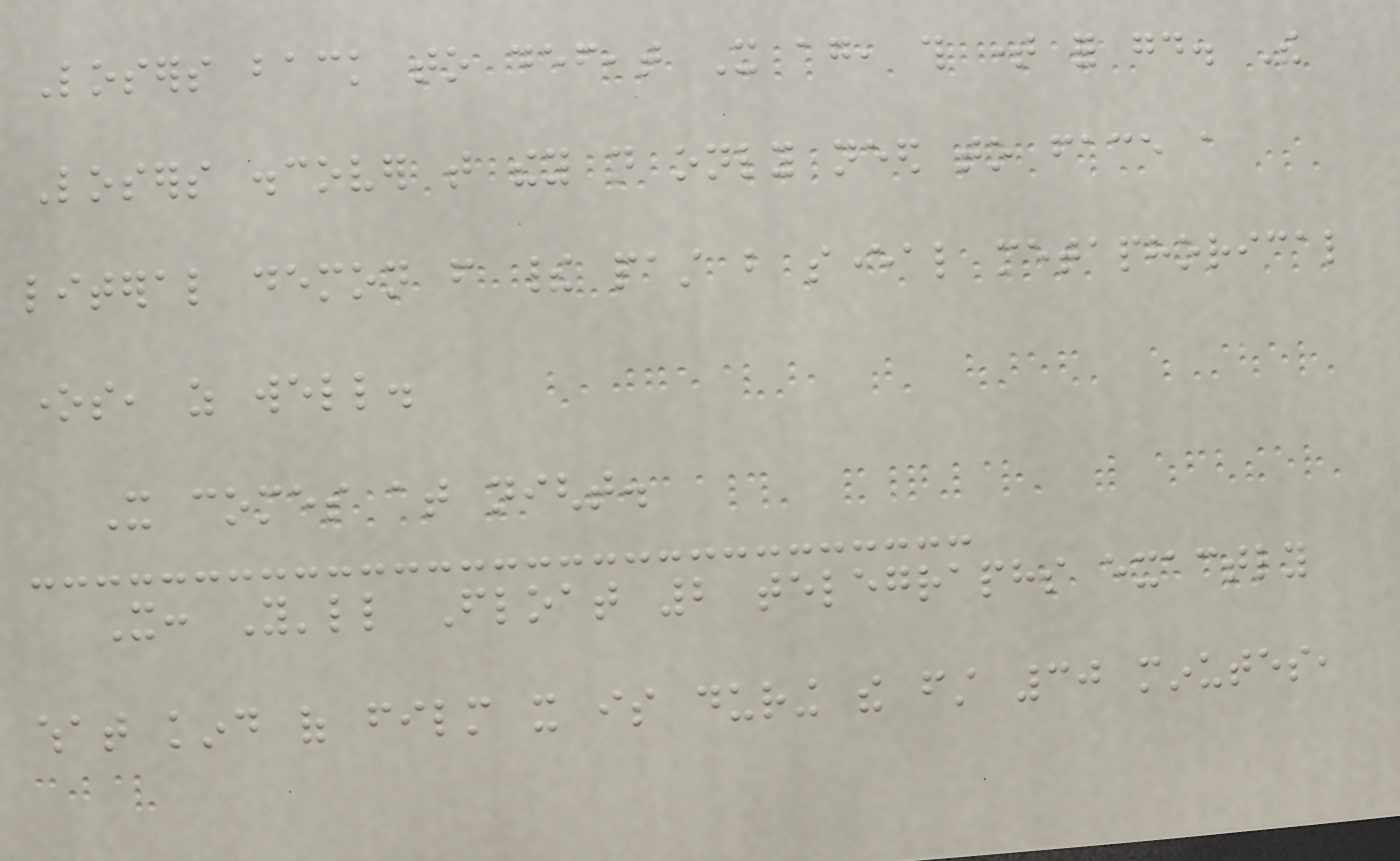Losers back to defeat It again, this time for good. The
Losers discover that they not only need to face a
literal demon from their past but several metaphorical
ones, as well.
It comes at night.
It: You'll Float 2 telegraphs exactly
what kind of film it is during the first 30 minutes,
